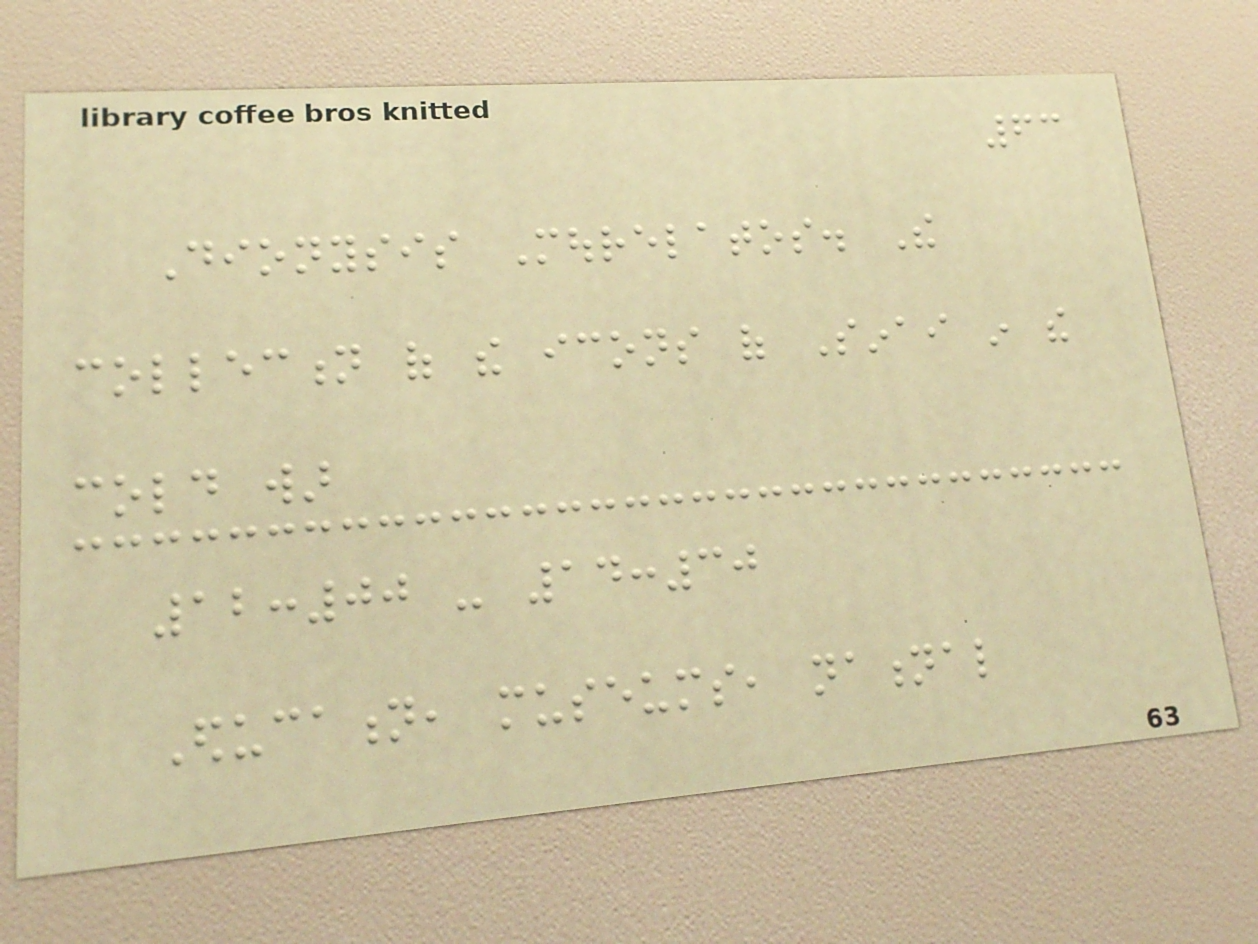63
Dionysis Mourelatos. The
collection of the icons of Sinai in the
cold war
12:00 - 14:30
Education, museums, national
